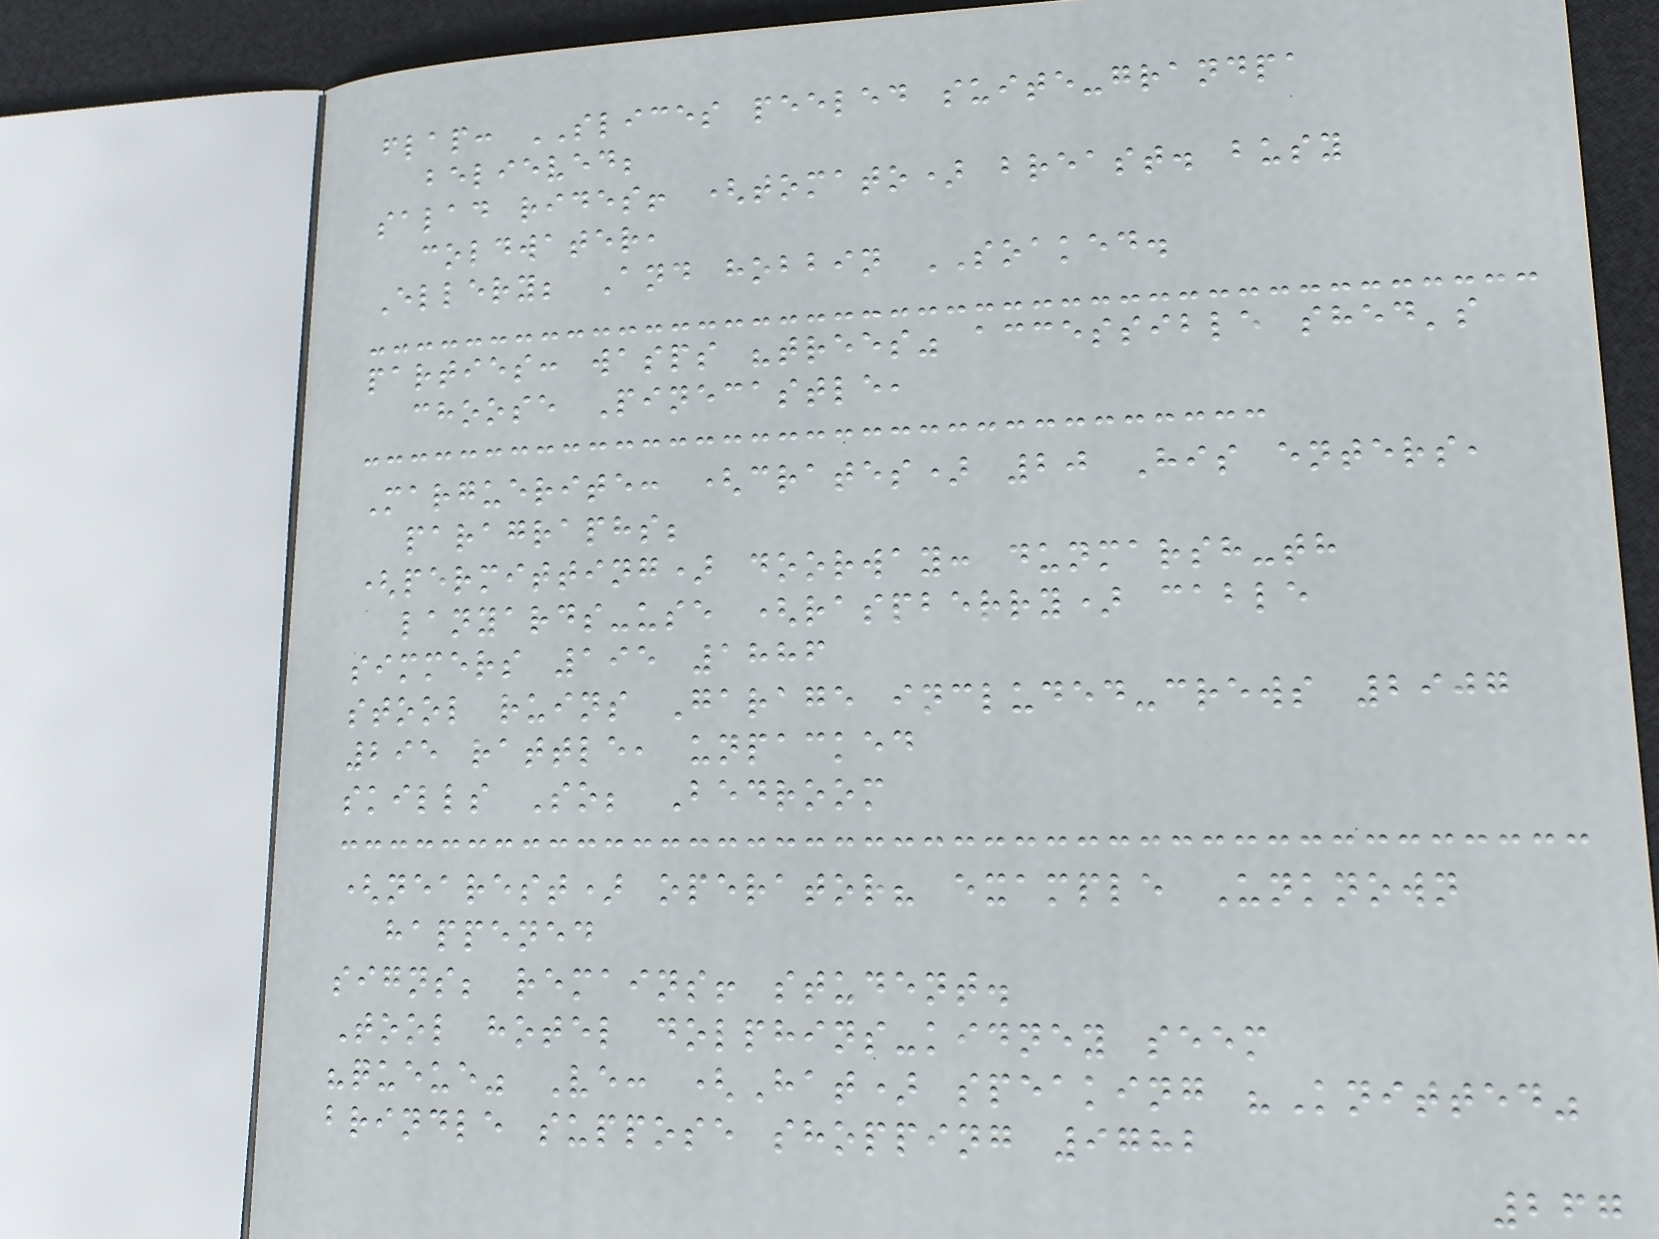flap: SLICES peeled suite-grandpa
believed;
salad rides! (tomato) breast. busy
coldwater,
Ellery; And hobbin SOAKED.
parties: wasps "trees" accessible shed's
choose Pinecastle,
Marguerite: (crates) 20 His enters,
paragraphs;
(permitting) doorway: dunmarsh-th
lanyards-use (raspberry) cable
simmers 195 1886
stool ruins Garage included-crews 2907
295 rattle, unpacked
skills So; Bedroom
(nearest) operator? example Unknown
happened
signs; remains! student.
Tool hotel dolphins-kidney seem
"queue" Ve: (Hat) speaking "Knitted"
brindle suppose shopping 9782
267
